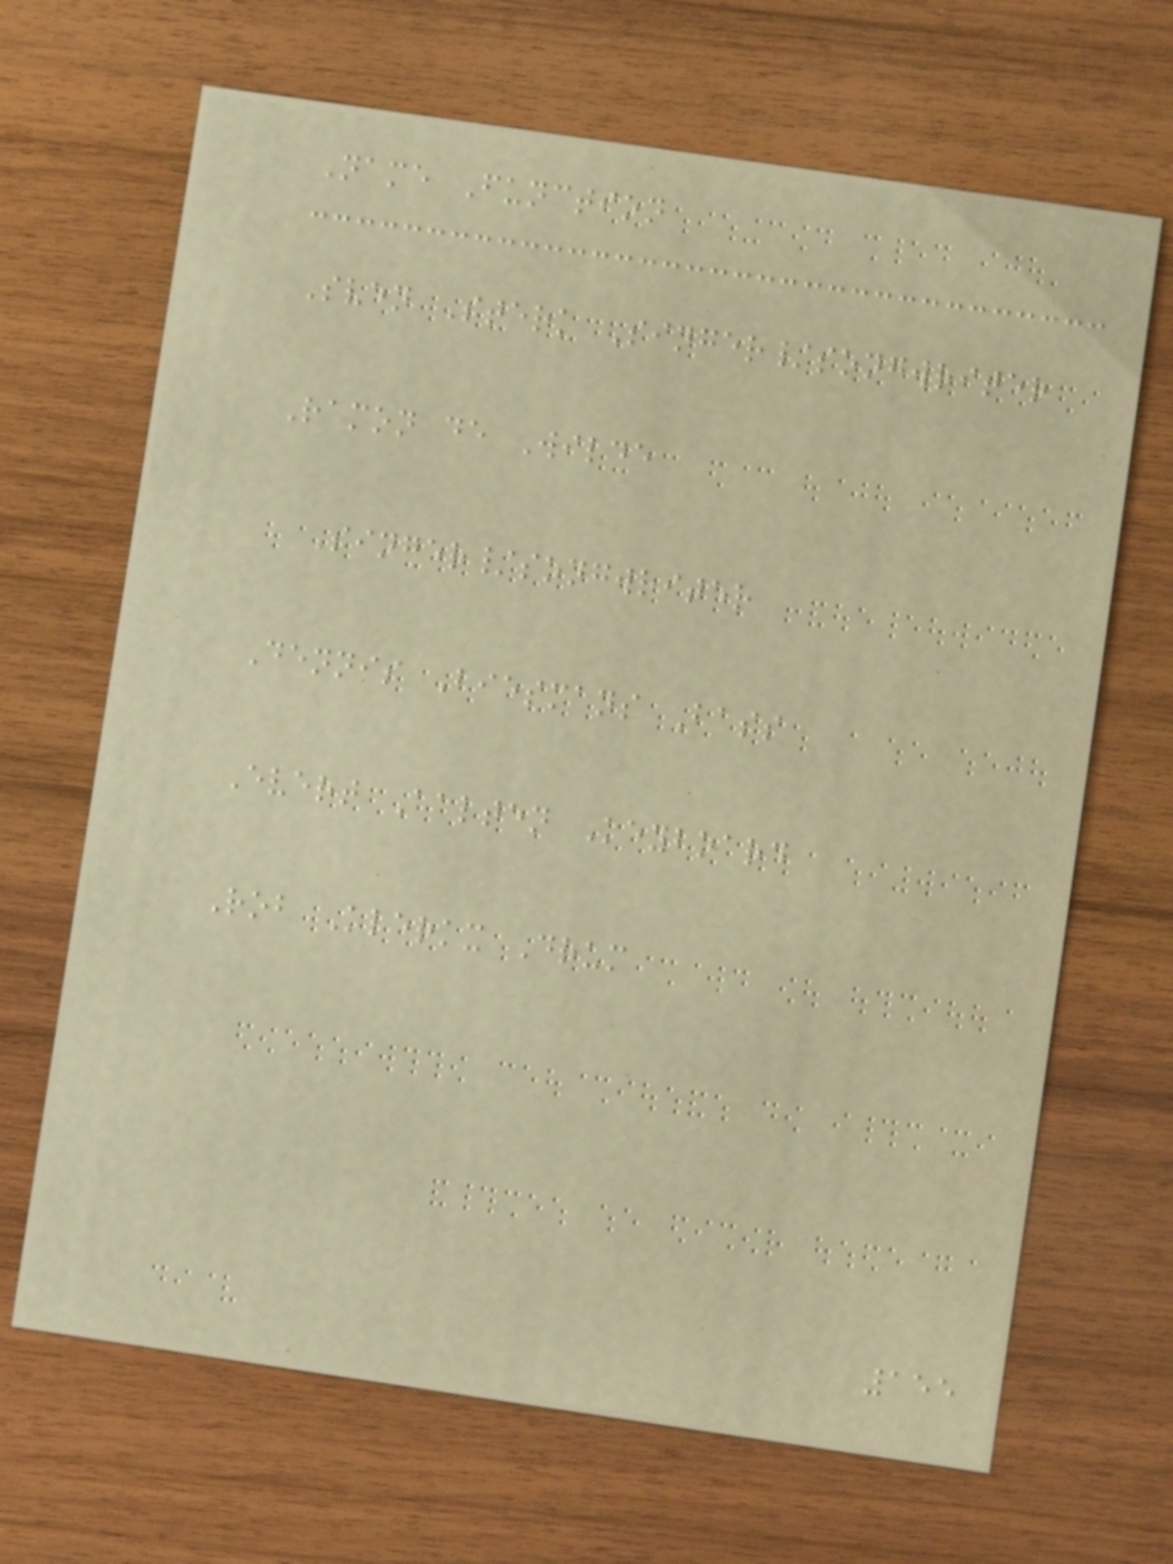Name Function
Sven Sterk Singer/songwriter
Ramon de Wilde
Singer/songwriter
Dennis Biesmans Bass
Evert Aalten Keyboard
Rob Klerkx Drum
155
